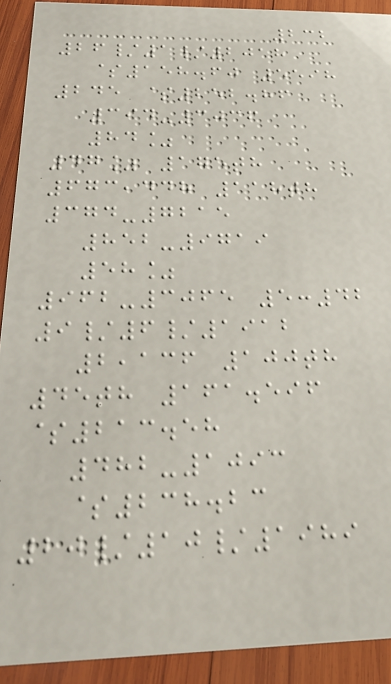232
26/1/2018
$158.60 5598
245 $252.86
394-3036
84%
47% 175th
673,448 118th
374-7215
852-9719
58%
962-3065 5:42
9/6/1912
2,136 100th
45th 161.596
$213.58
482-1093
$238.23
20/10/1989
